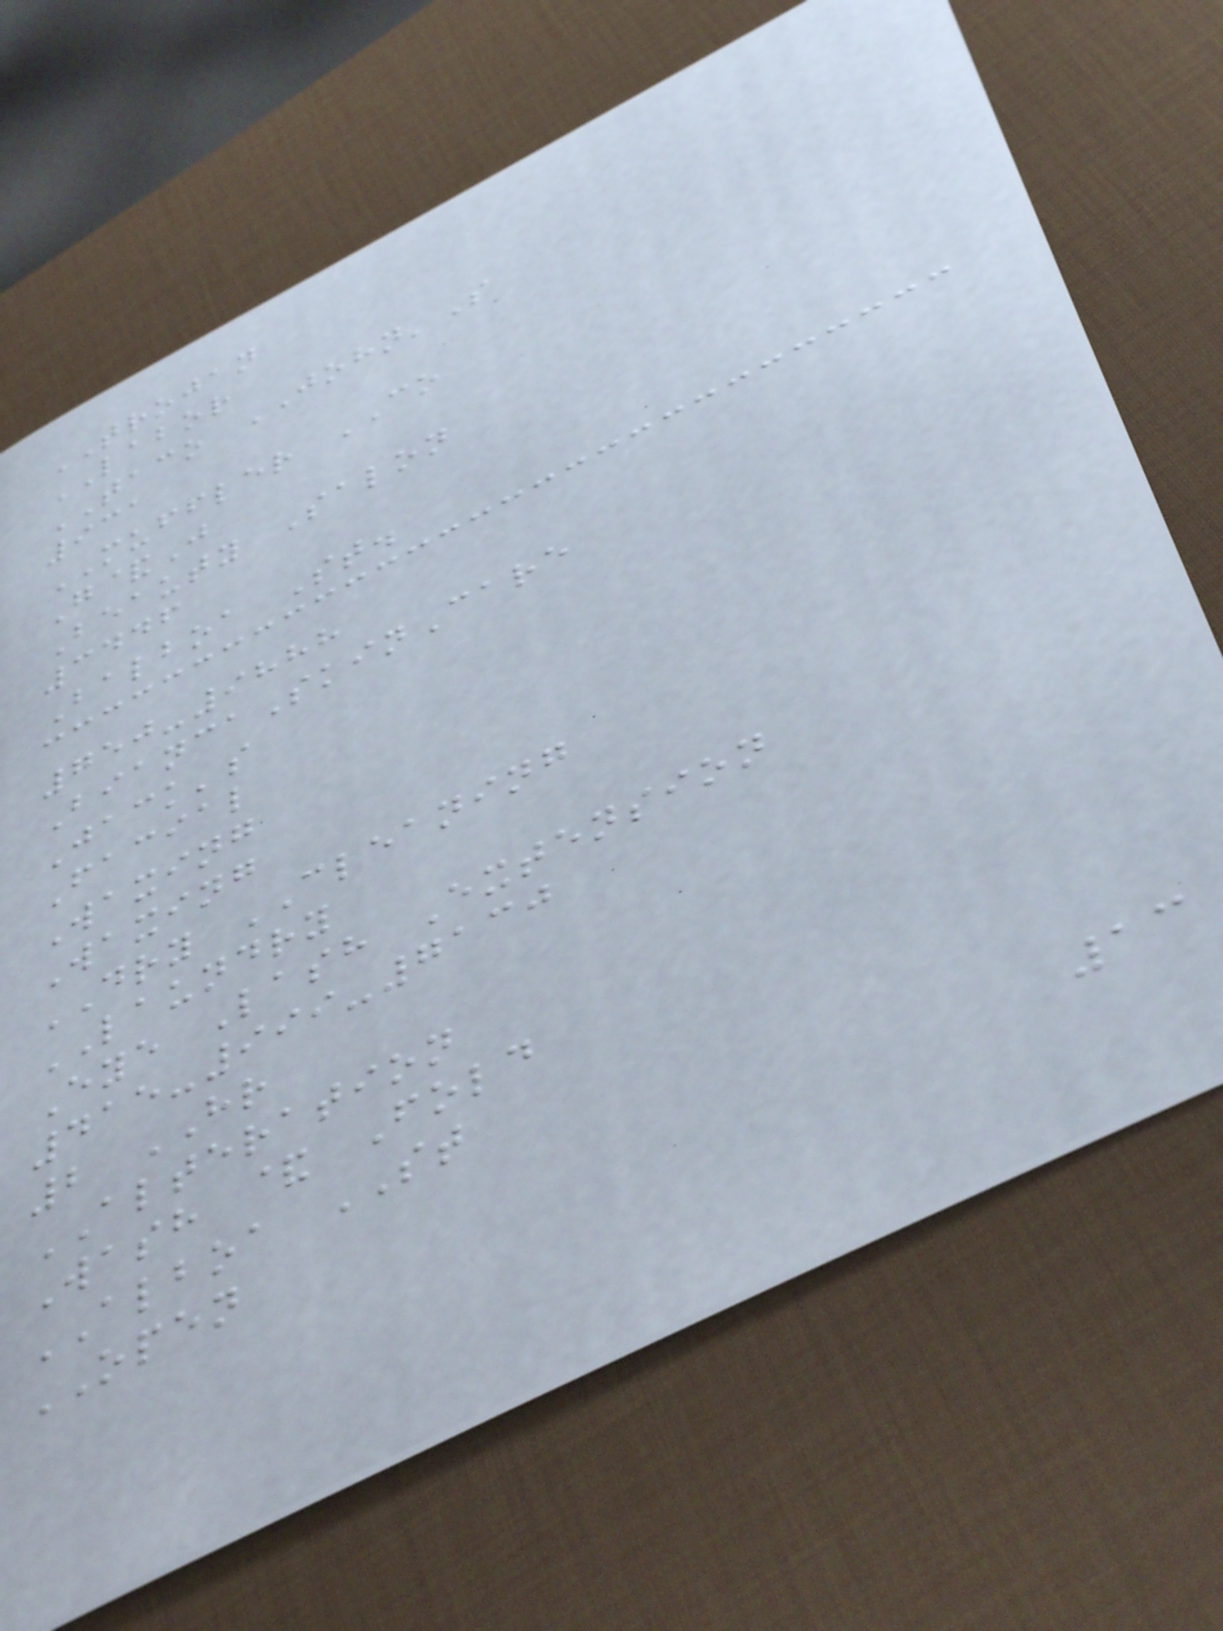TROJAN
LABOR
TACO JOHN'S
931
MUFFLER CO
G&J
Beauty Salon
3446
Balboa St.
750-9888
BiancaSkinCare
Jack's
Facial
Waxing
Waxing
DRY CLEANING
LAUNDRY
Eye Lash Extension
415-999-7130
2 HR
ALTERATION
Wash & Fold
ALBOA ST
OPEN
13
